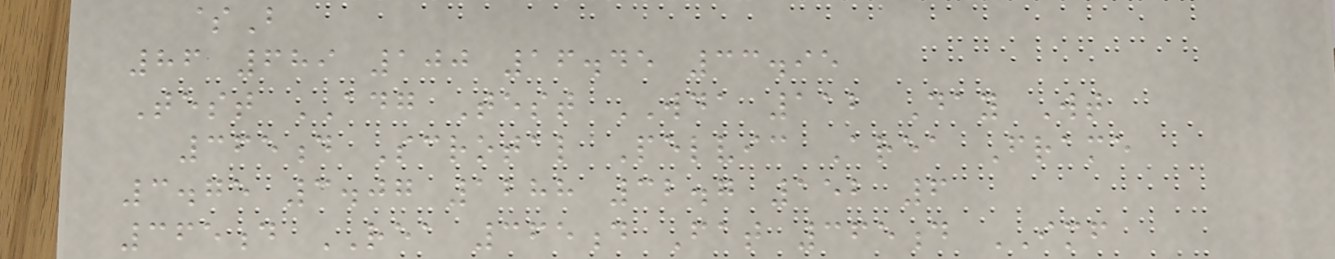$B
86 689 100 16.45 33.95
Test ADG Test WDA 112 Day Wt
365d Scrotal Pelvic Area Frame
3.75 3.07 1288 32.7 152 6
365d REA 365d Fat 365d IMF
